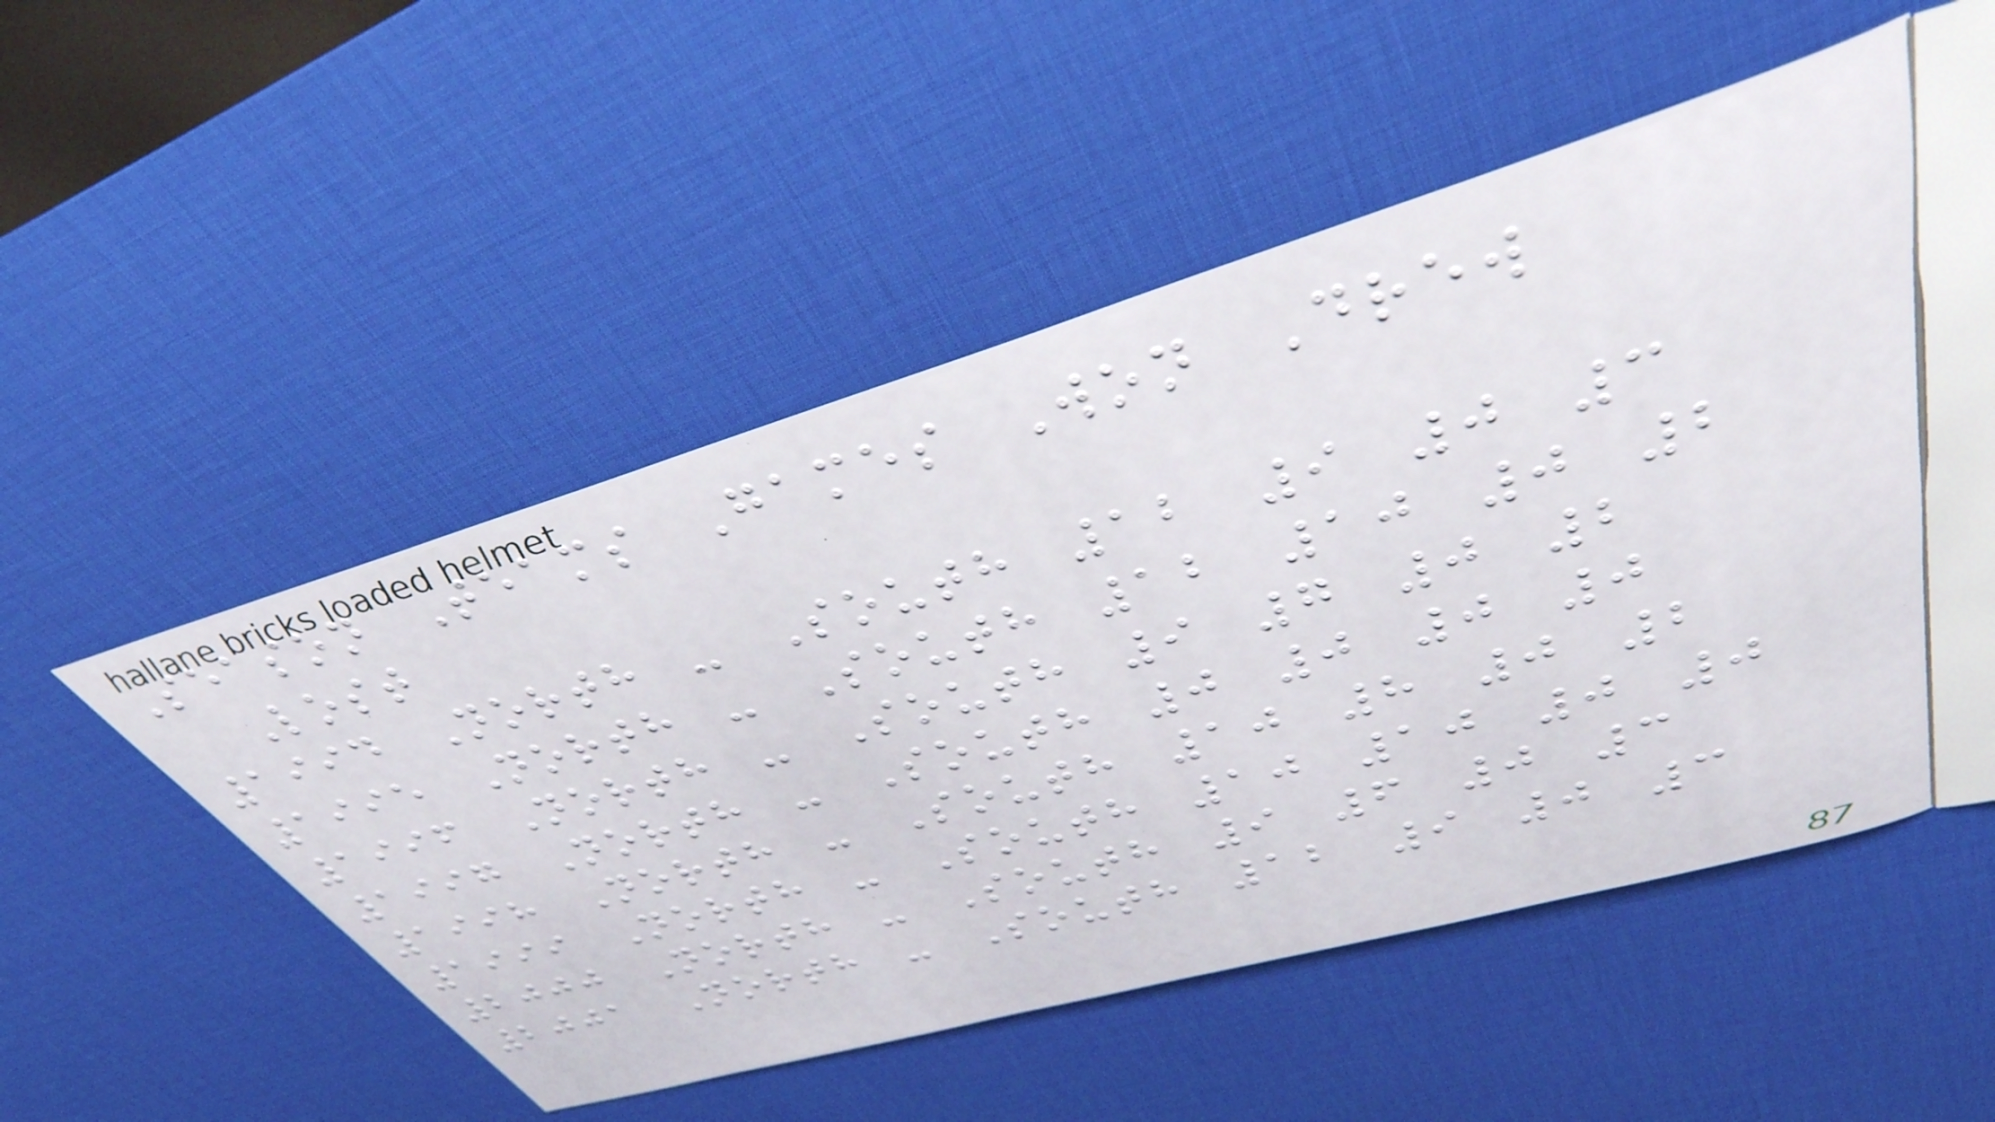Season Teams Games Won Drew
Lost
1994 North - South 12 9 0 3
1995 North - South 12 10 0 2
1996 North - South 9 7 0 2
1997 North - South 0 0 0 0
1998 North - South 10 8 0 2
1999 North - South 10 10 0 0
2000 North - South 9 6 0 3
2001 North - South 12 9 0 3
